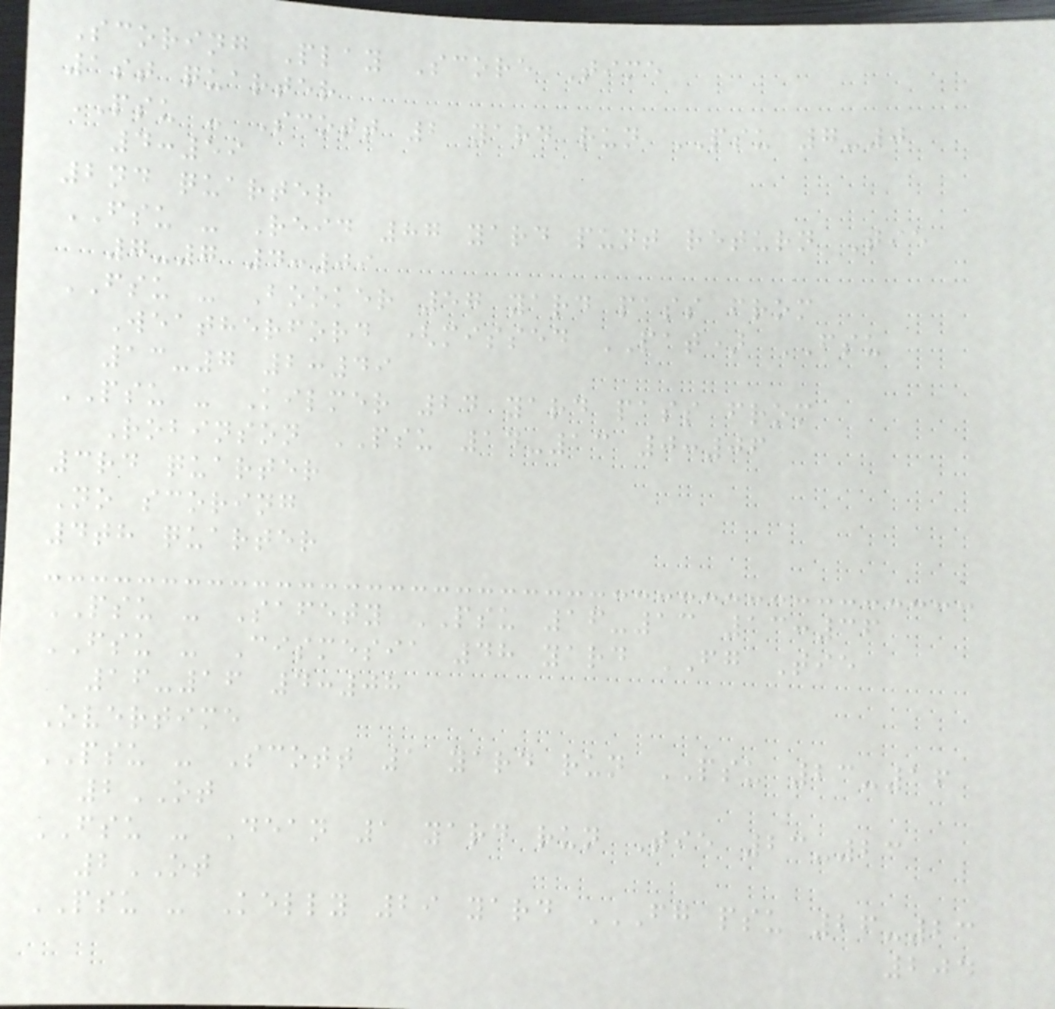Scoring Play Score Time
1st quarter
PSU - Scott 2 yard run PSU 7-0
4:59
2nd quarter
FSU - Reid 87 yard punt return Tie
7-7 4:09
FSU - Booker 57 yard pass from
Weatherford (missed PAT) FSU
13-7 2:49
PSU - Kilmer 24 yard pass from
Robinson PSU 14-13 0:06
3rd quarter
No scoring
4th quarter
PSU - Safety PSU 16-13 13:36
FSU - Cismesia 48 yard FG Tie
16-16 4:08
Overtime
PSU - Scott 1 yard run PSU 23-16
2OT
FSU - Dean 1 yard run Tie 23-23
2OT
PSU - Kelly 29 yard FG PSU 26-23
204
